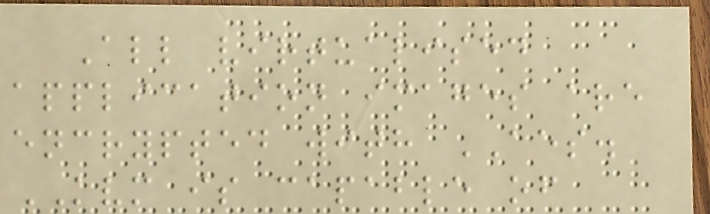All virtualised
application images are
encrypted with AES.
KVM is capable of
